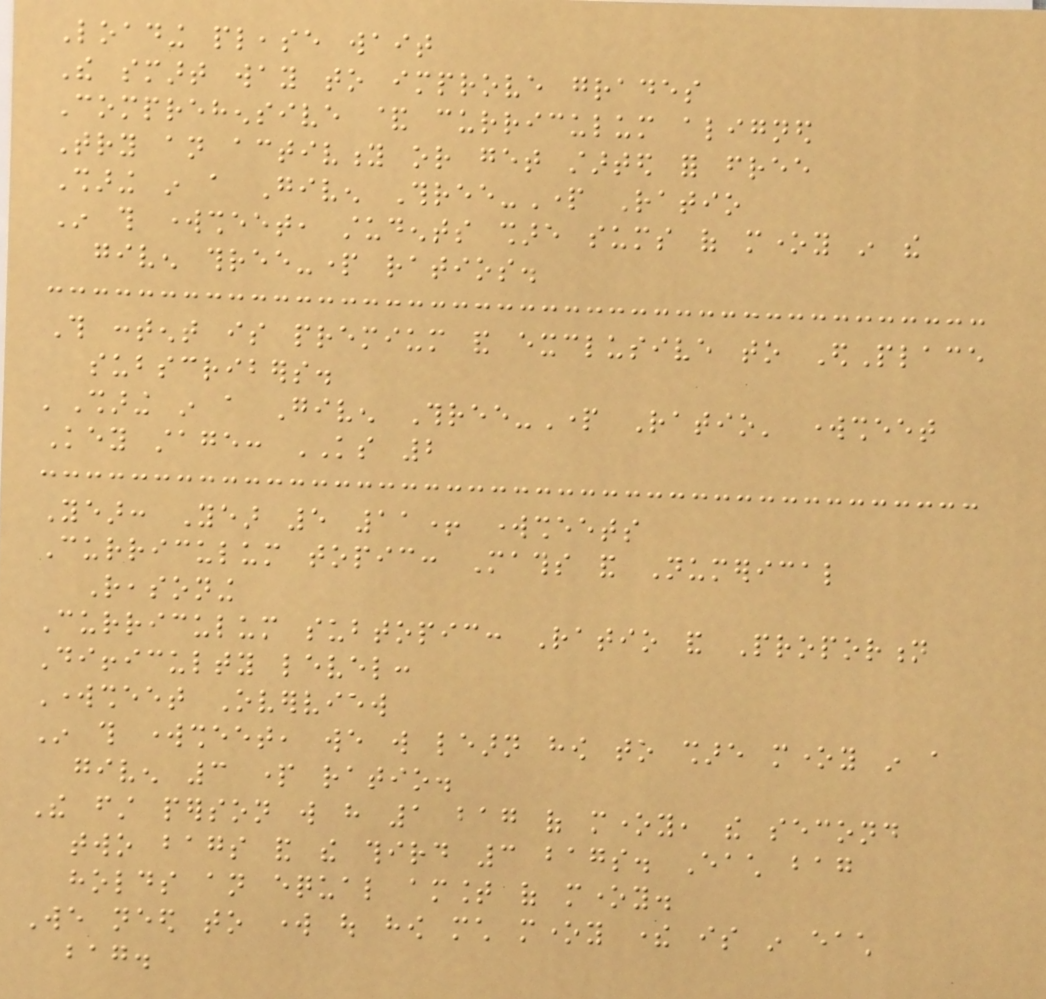Loading please wait
The smart way to improve grades
Comprehensive & curriculum aligned
Try an activity or get started for free
Sharing in a Given Three-Part Ratio
In this worksheet, students share sums of money in the
given three-part ratios.
This content is premium and exclusive to EdPlace
subscribers.
'Sharing in a Given Three-Part Ratio' worksheet
Key stage: KS 2
Year: Year 5 11+ worksheets
Curriculum topic: Maths and Numerical
Reasoning
Curriculum subtopic: Ratio and Proportion
Difficulty level:
Worksheet Overview
In this worksheet, we will learn how to share money in a
given 3 part ratio.
The first person will have 1 bag of money, the second
two bags and the third 3 bags. Each bag
holds an equal amount of money.
We need to work out how much money there is in each
bag.
